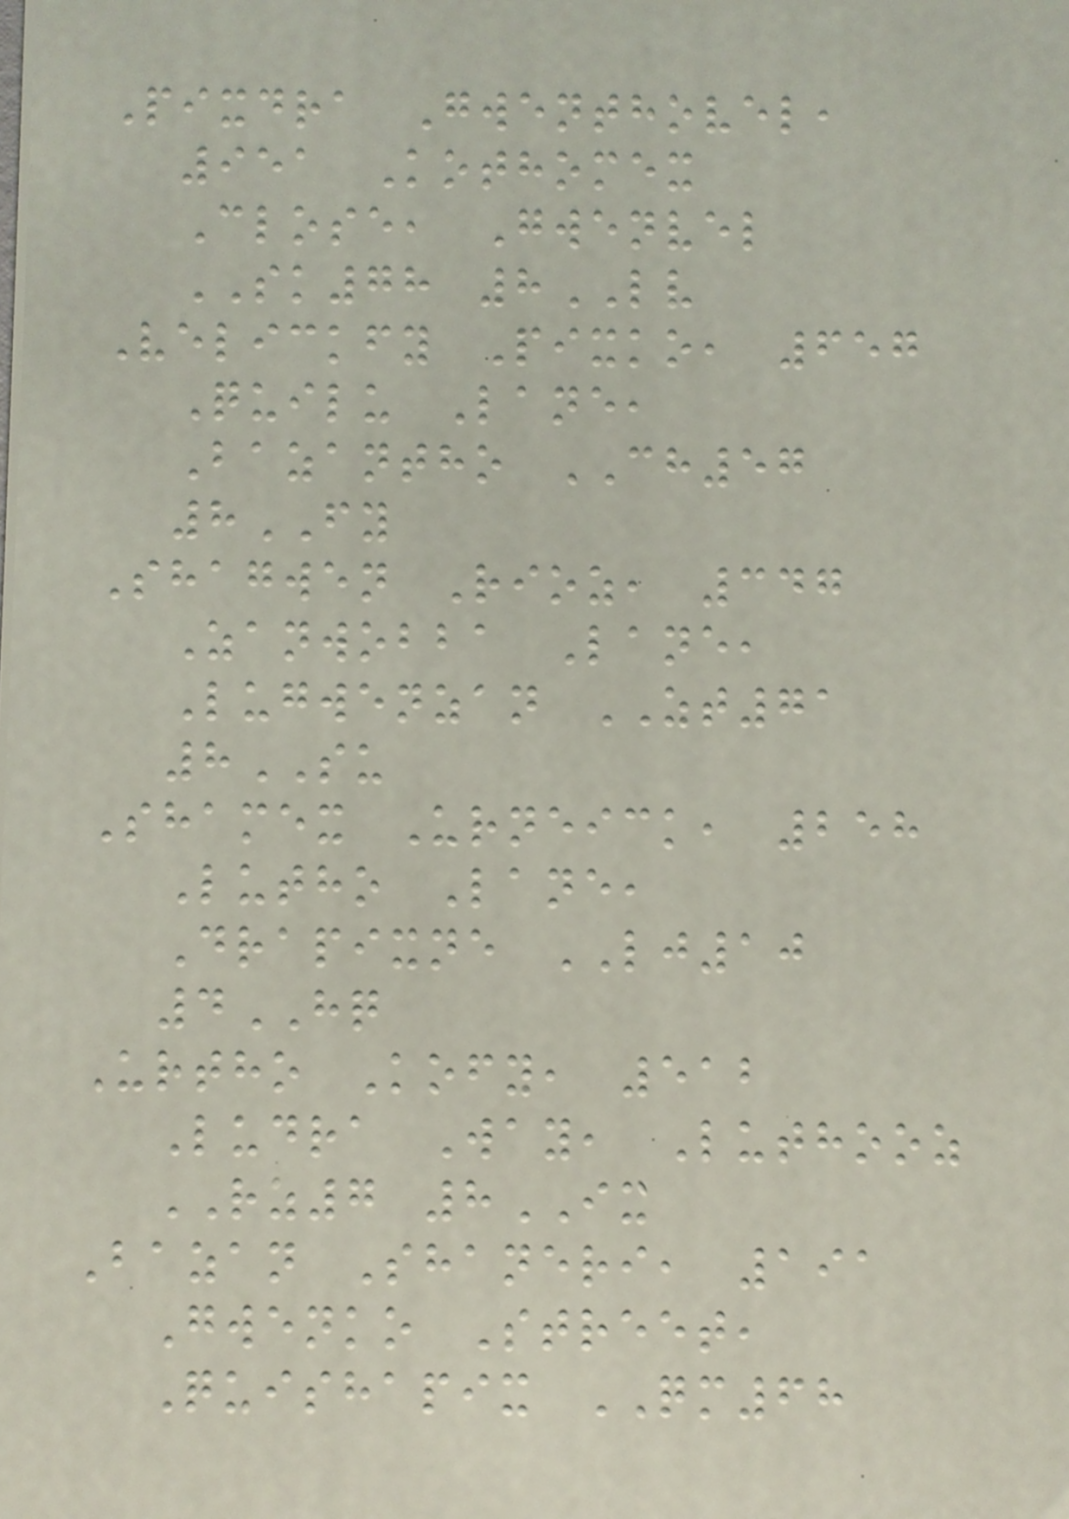Pixdra Gwenthovel,
951 Kothomex
Close, Gwenvel
SK78 8LV
Velickfy Pixko, 657
Quilu Lane,
Bazantho CH57
8FY
Shagwen Rioz, 347
Zanwobba Lane,
Lugwenzan ZT71
8SU
Shamex Urneick, 258
Lutho Lane,
Drapixne LJ10
4HQ
Urtho Kofy, 512
Ludra Way, Luthooz
RZ7 8IX
Bazan Shaneri, 191
Gwenko Street,
Quishapix QM68
